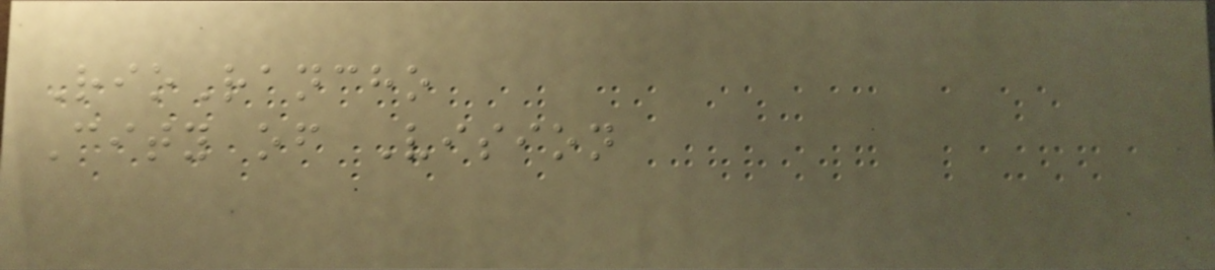RioRancho
City of Vision
